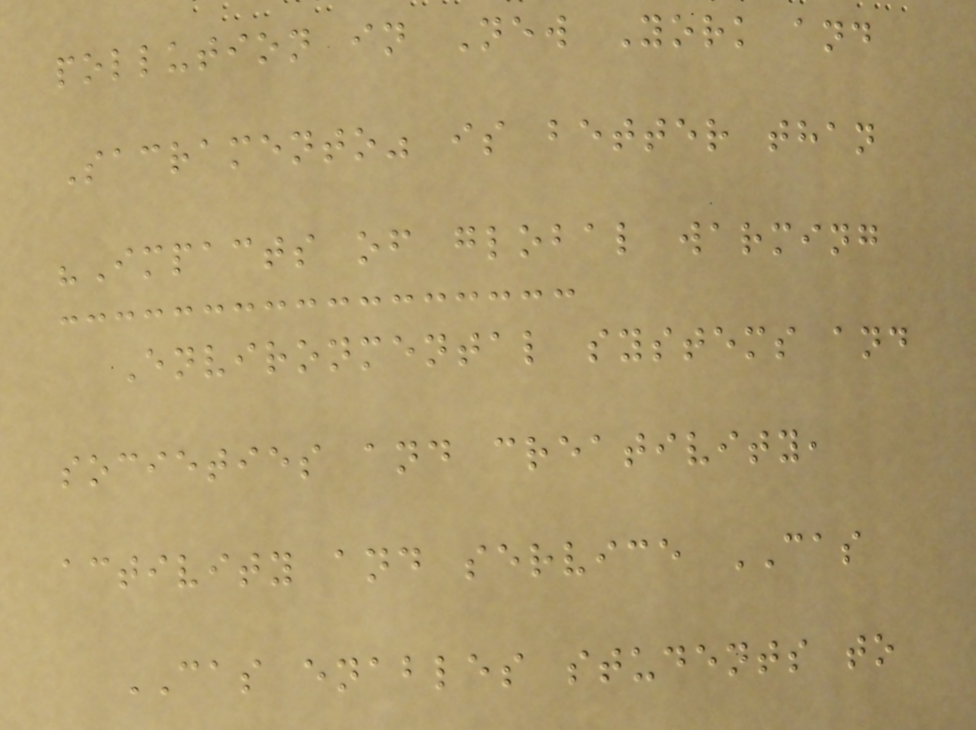pollution in New York and
Sacramento" is better than
"Impacts of global warming
Environmental systems and
societies and creativity,
activity and service CAS
CAS enables students to
